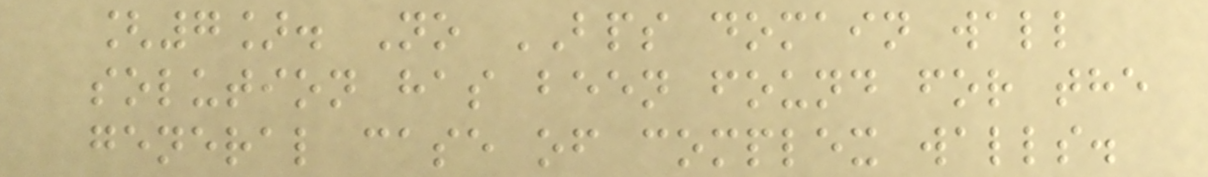[7]. No BPS domain wall
solution has been found for the
general case of complex walls.
